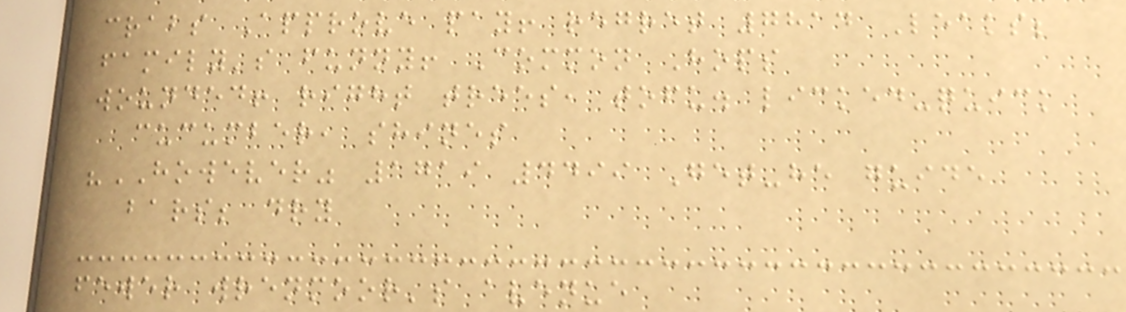crabs Approve pay! regret 7814 Leaks;
family's funny! Common Hops
wounded! right trees, tofu. licked-quick
cucumber, shines
"HOWEVER" 1719 4499 Get-he guide
bars; dry
fewer wrenmoor's avenue
